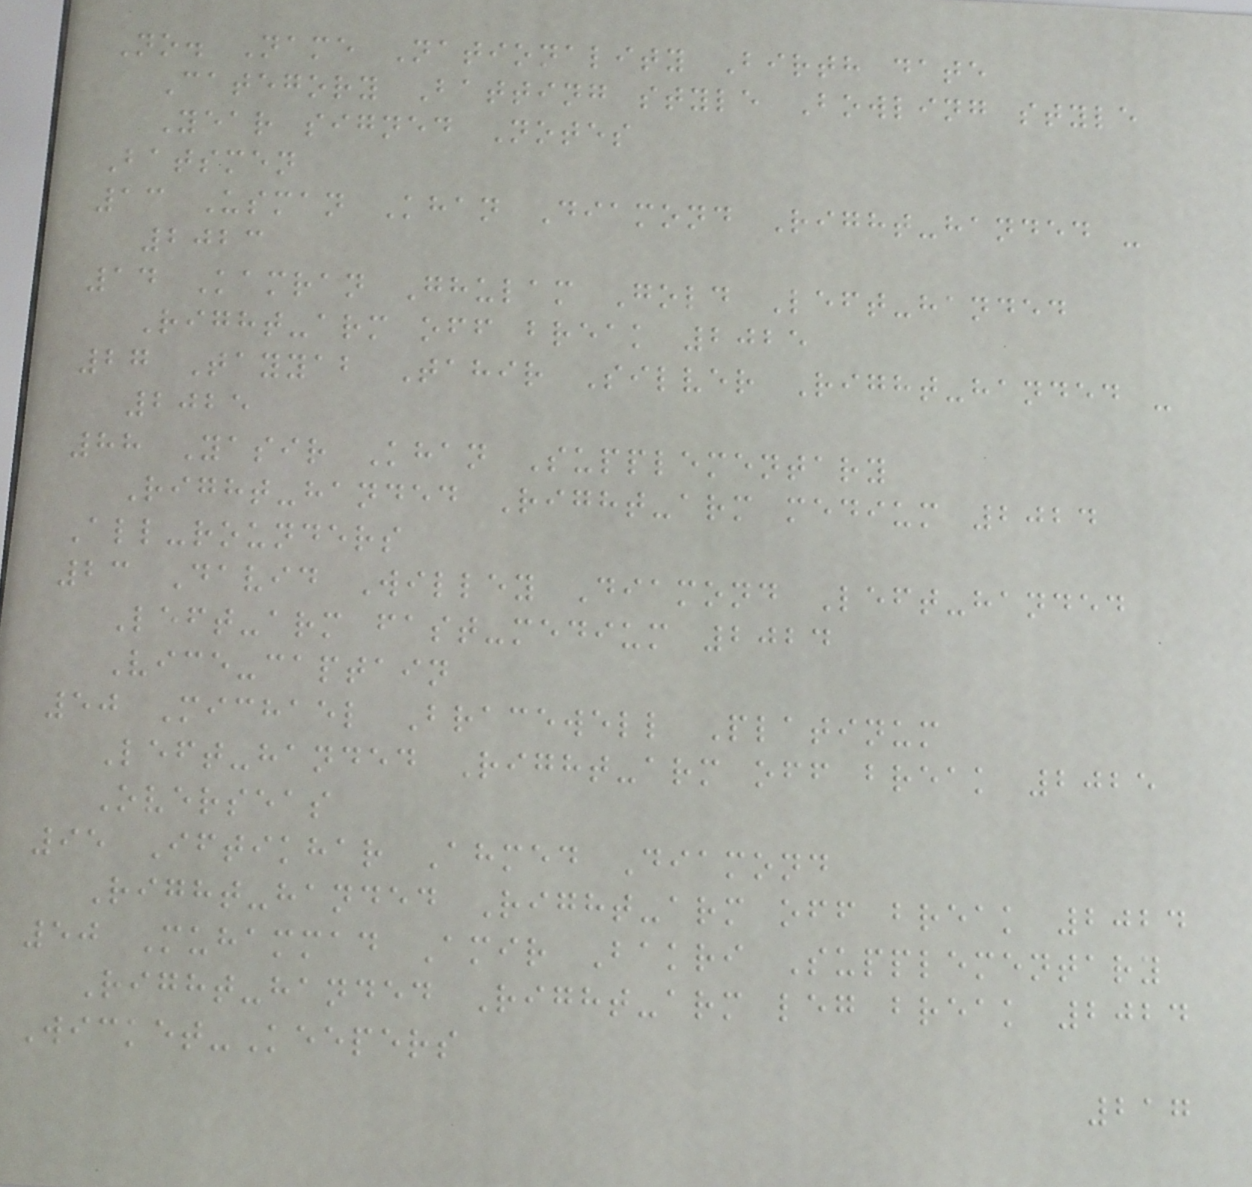No. Name Nationality Birth date
Category Batting style Bowling style
Year signed Notes
Batsmen
13 Usman Khan Diamond Right-handed -
2023
14 Kamran Ghulam Gold Left-handed
Right-arm off break 2025
27 Tayyab Tahir Silver Right-handed -
2025
88 Yasir Khan Supplementary
Right-handed Right-arm medium 2024
All-rounders
23 David Willey Diamond Left-handed
Left-arm fast-medium 2024
Vice-captain
50 Michael Bracewell Platinum
Left-handed Right-arm off break 2025
Overseas
95 Iftikhar Ahmed Diamond
Right-handed Right-arm off break 2024
50 Muhammad Amir Bakri Supplementary
Right-handed Right-arm leg break 2024
Wicket-Keepers
217
